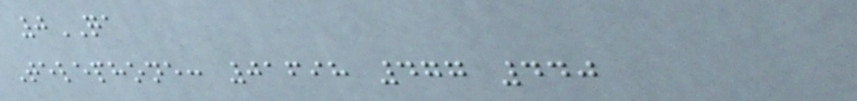0QA
Telephone: 01698 477 440
